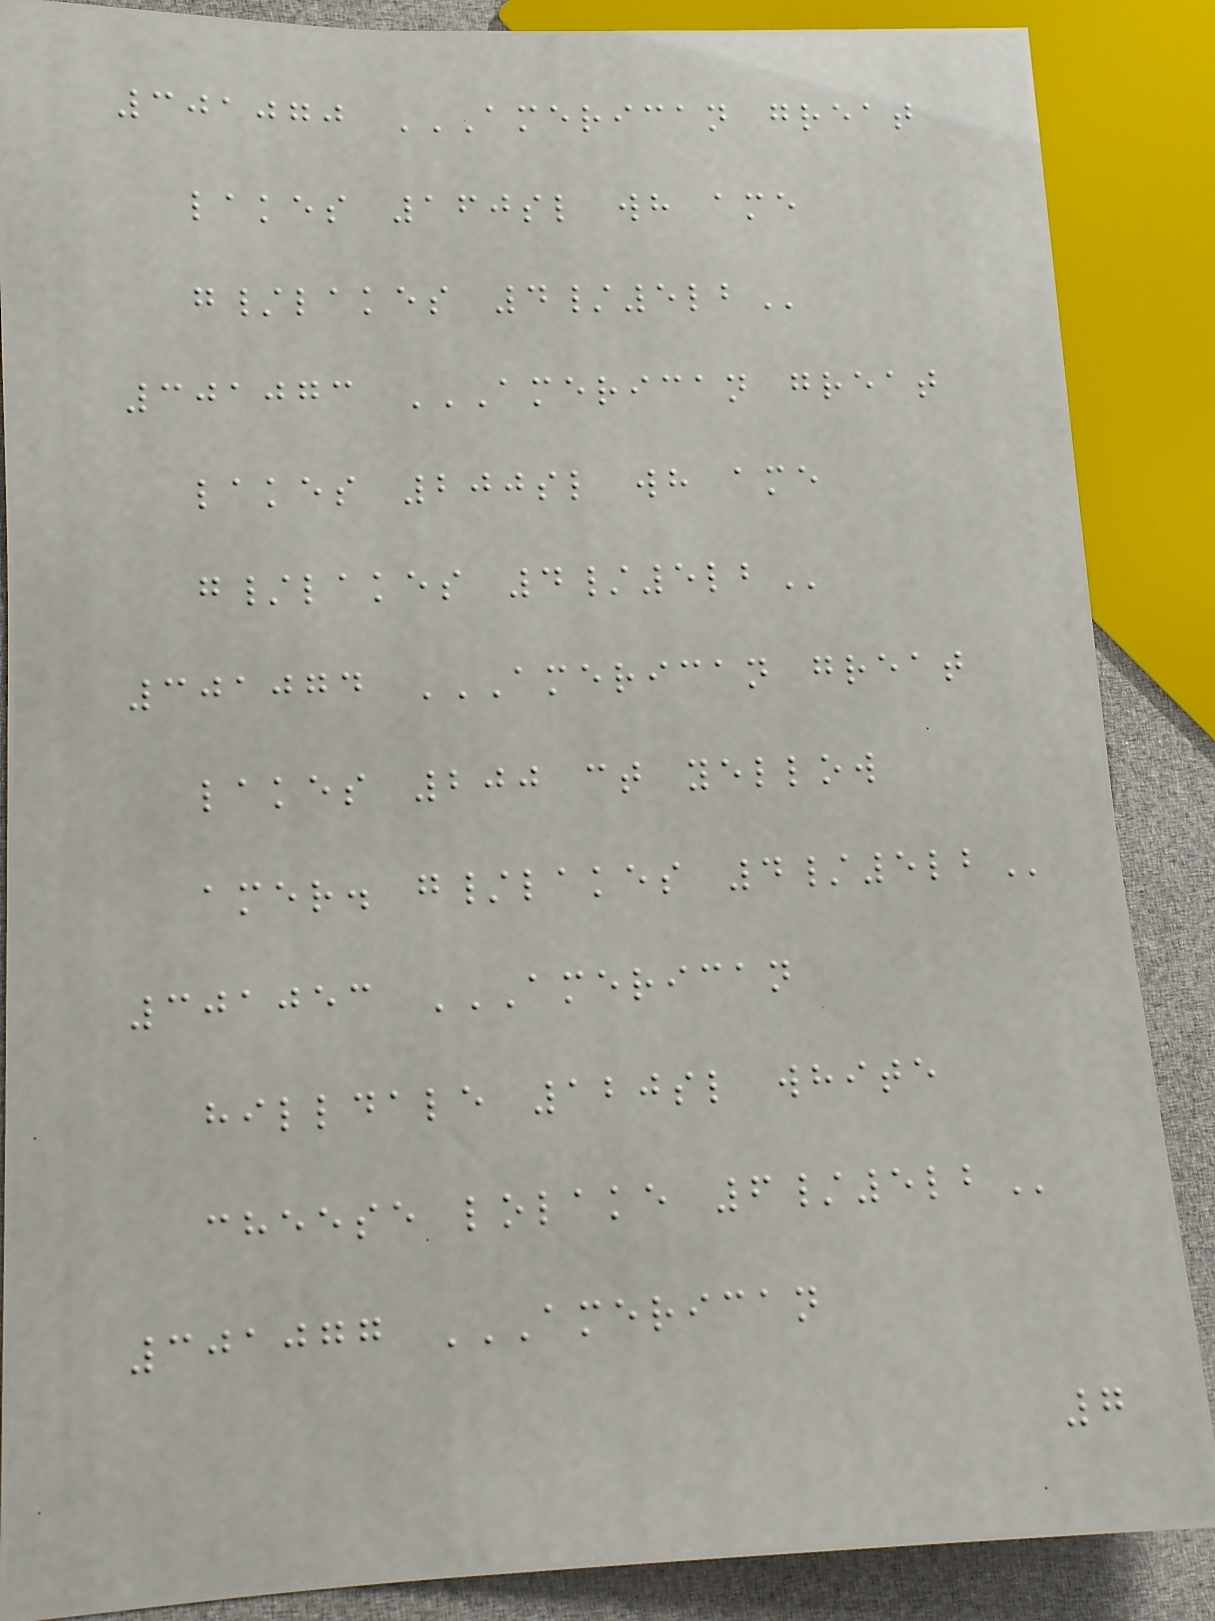301070 AMERICAN GREAT
LAKES 160SL WH AME
G/LAKES 4/5LB
301073 AMERICAN GREAT
LAKES 200SL WH AME
G/LAKES 4/5LB
301074 AMERICAN GREAT
LAKES 200 CT YELLOW
AMER. G/LAKES 4/5LB
301053 AMERICAN
HILLDALE 120SL WHITE
CHEESE LOLAKE 6/5LB
301077 AMERICAN
7
